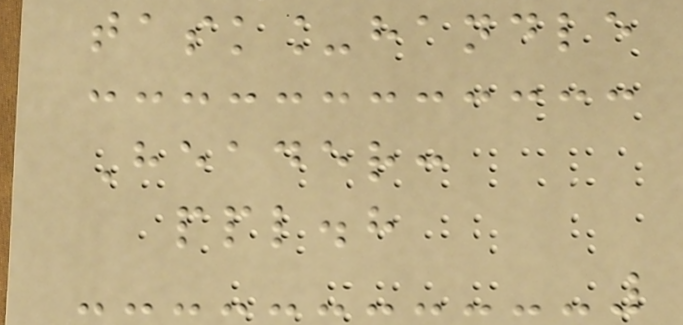task_handle
Header:
ppl.h
